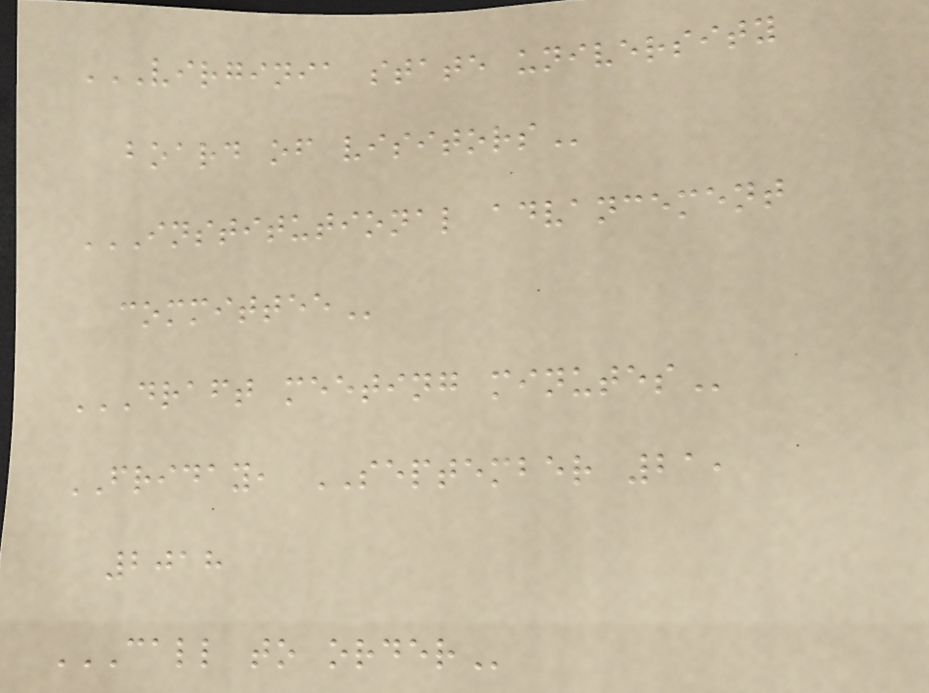VIRGINIA STATE UNIVERSITY
BOARD OF VISITORS
INSTITUTIONAL ADVANCEMENT
COMMITTEE
DRAFT MEETING MINUTES
FRIDAY, SEPTEMBER 21,
2018
CALL TO ORDER
